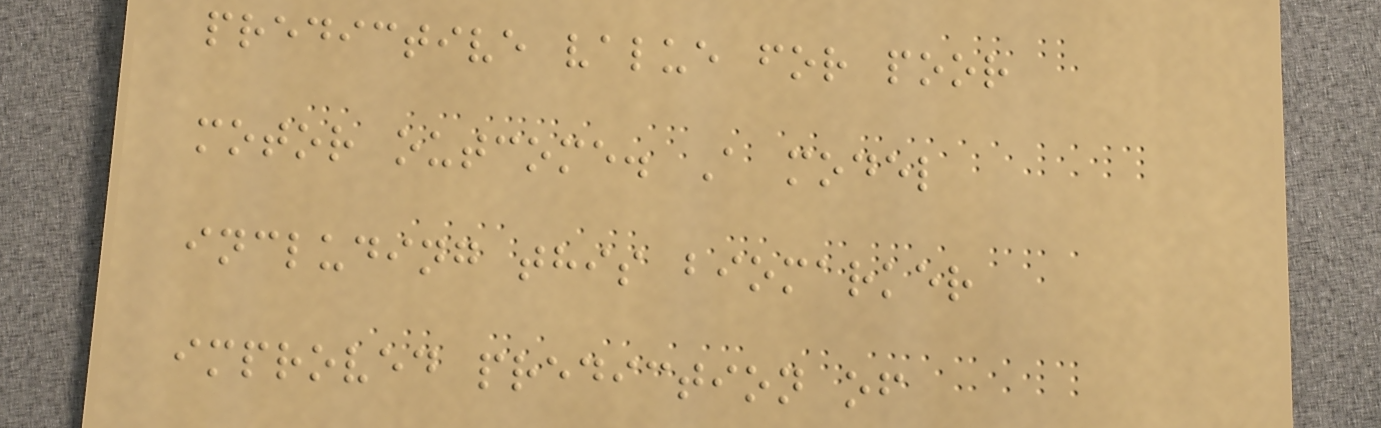predictive value for poor
motor outcome. A model
including this biomarker
improved prediction of
